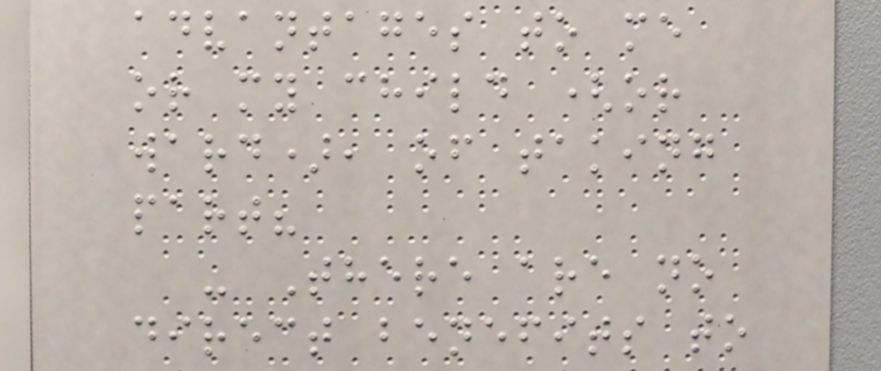advantages to me
or my child (or
ward), of taking
part?
- There are no
direct benefits to
